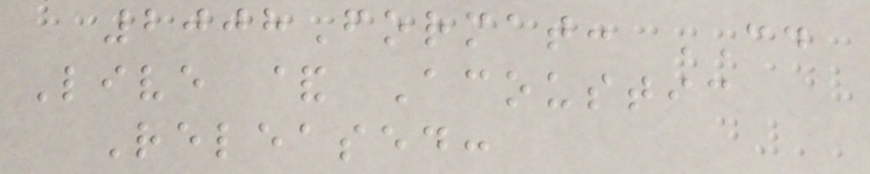2008Format: CD
Live & Acoustic
Released:
